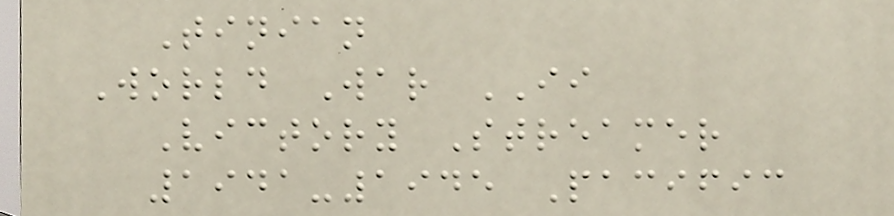Tinian
World War II
Victory Streamer
1941-1945 Pacific
